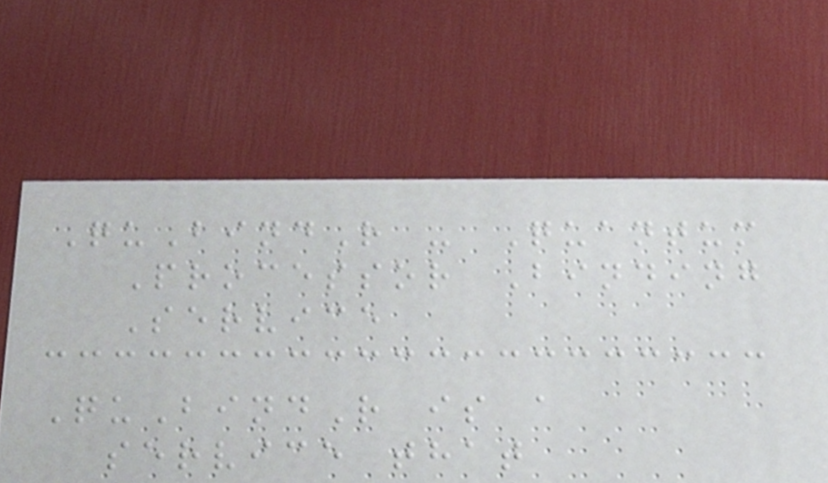QuBindR - Quantum
Processor Binding
Service
QuBindR is a
service that
